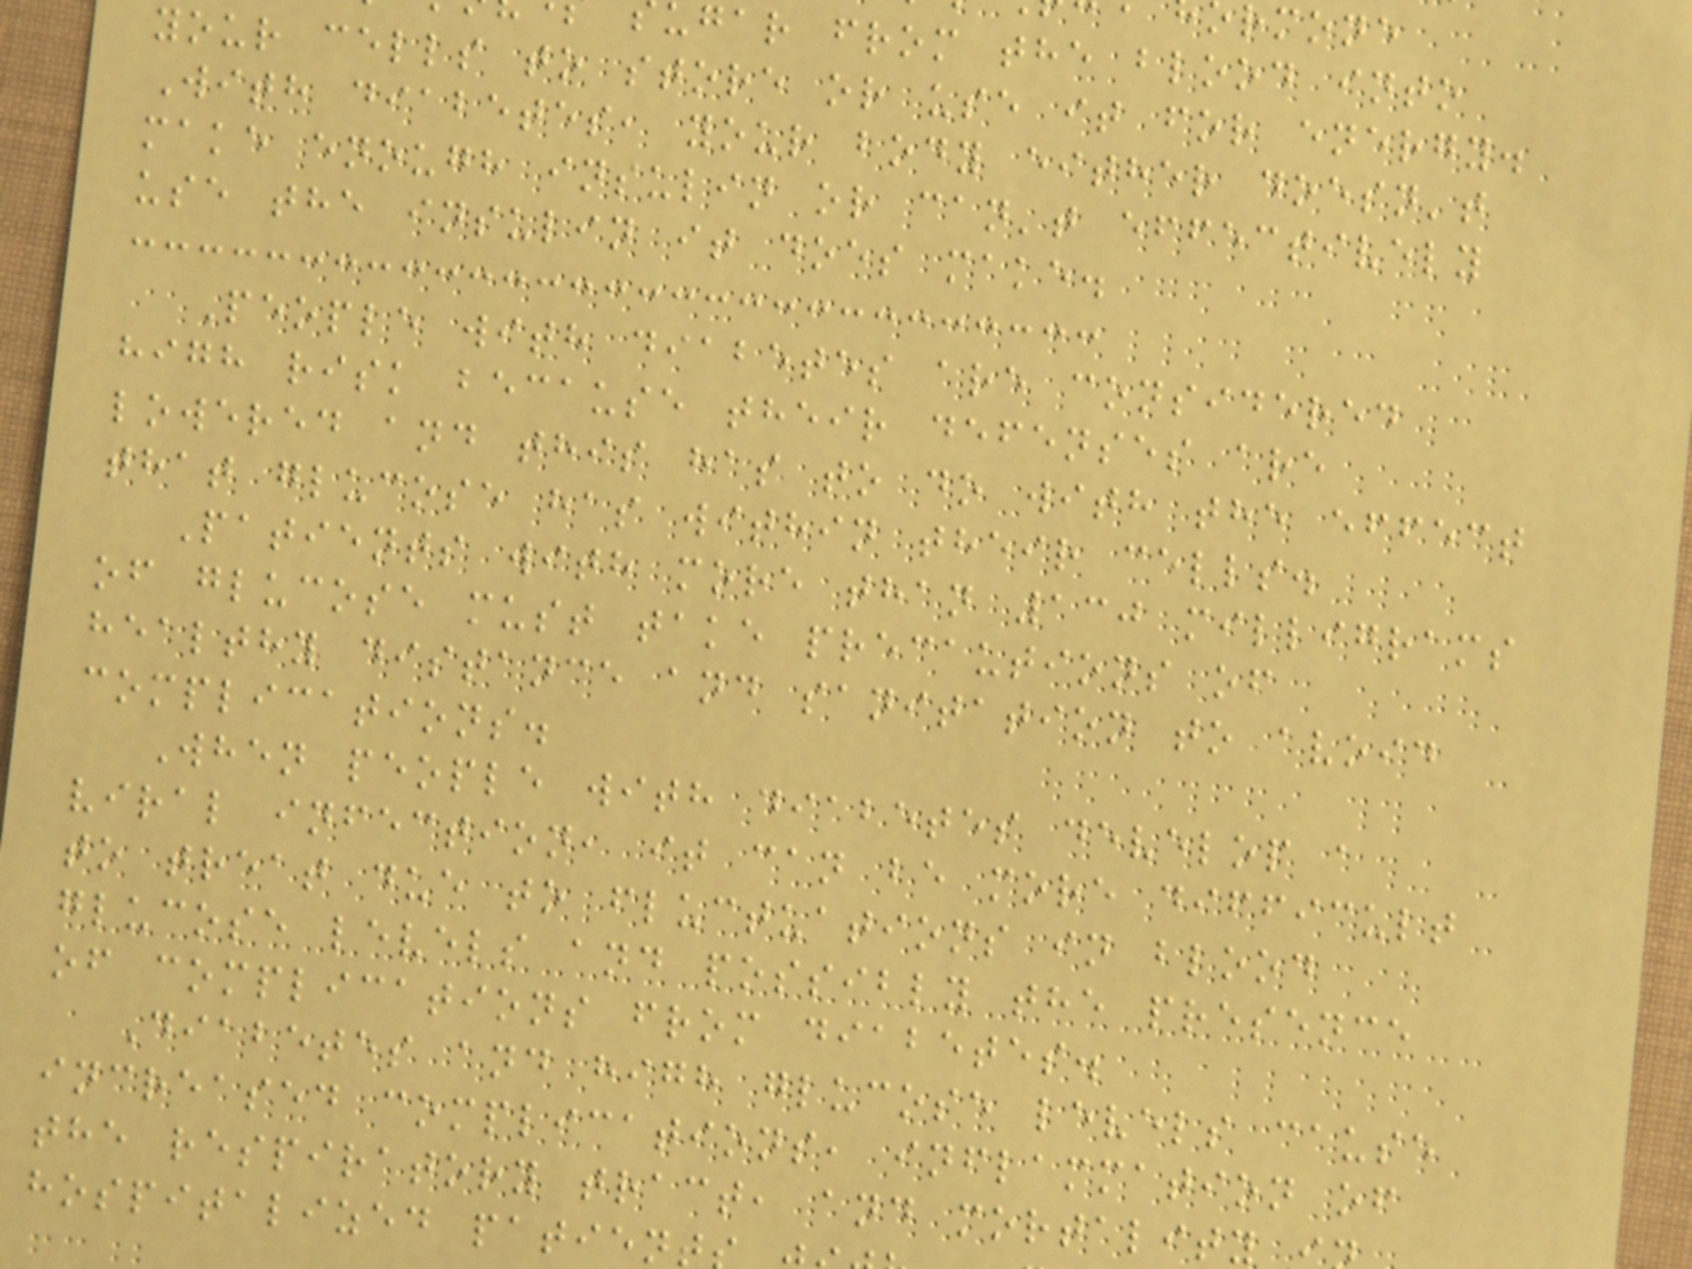gar from the blood into
your cells to store or use it for energy.
With diabetes, your body either doesn't
make enough insulin or can't effectively
use the insulin it does make.
People with diabetes are considered
high risk because their defenses are
lowered and this has to do with the effect
that glucose has within their cells.
Patients with more than 130 milligrams
of glucose must take precautions of
healthy distance and sanitation to avoid
complications.
When people with diabetes develop a
viral infection, it can be more difficult
to treat due to fluctuations in blood
glucose levels and possibly the presence
of complications from diabetes.
Diabetes and high glucose levels cause
increased complications, inflammation of
the respiratory tract, and mortality
hospitalized patien
